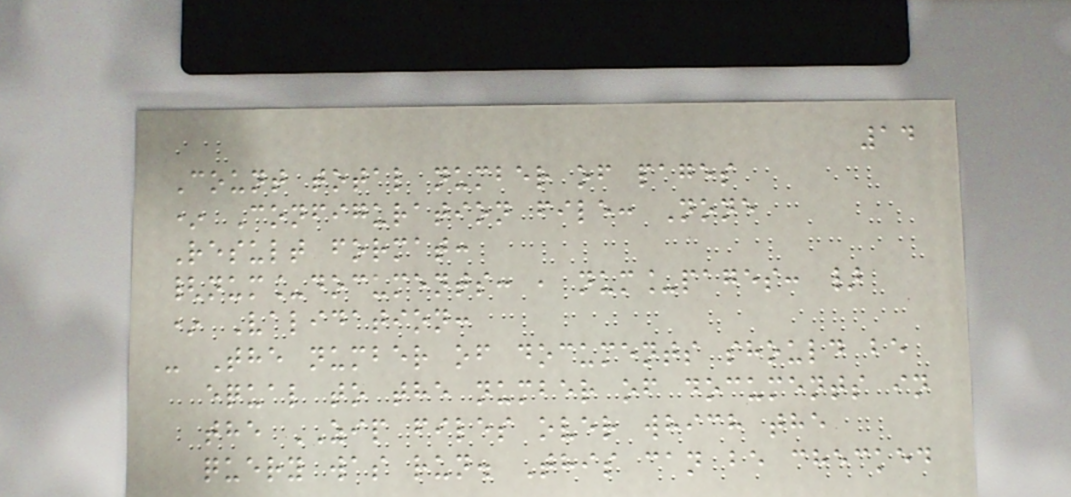14
Count total number of pages
* Configuration file: None
Result format:
{num_documents: , num_pages: }
* Validation:
- The number of documents should be
equal to the number of documents in
the ZIP files over which the
query was run. This can be checked
